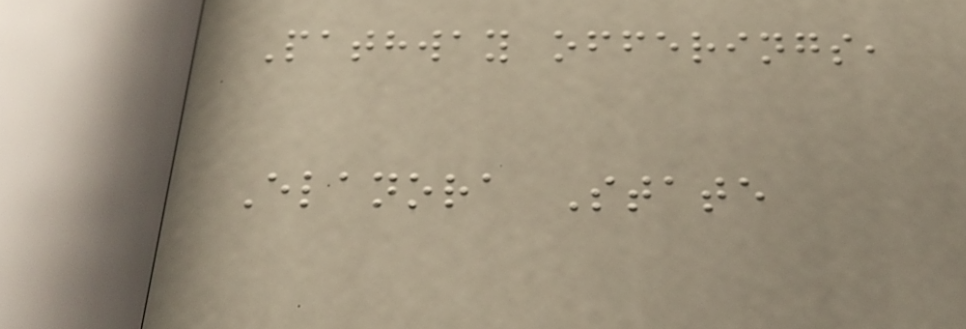Pathway offerings,
Elanora State
